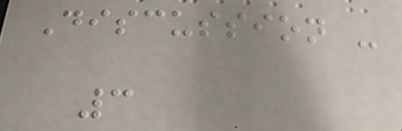Discussion -
3
